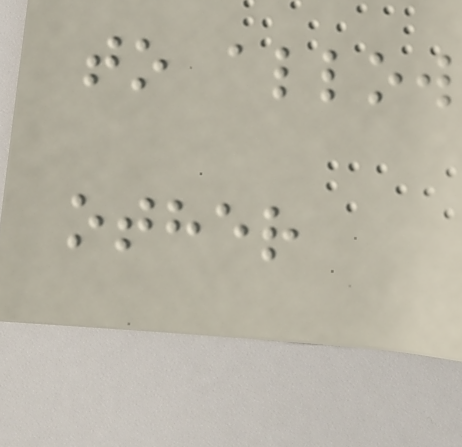to allow
other
